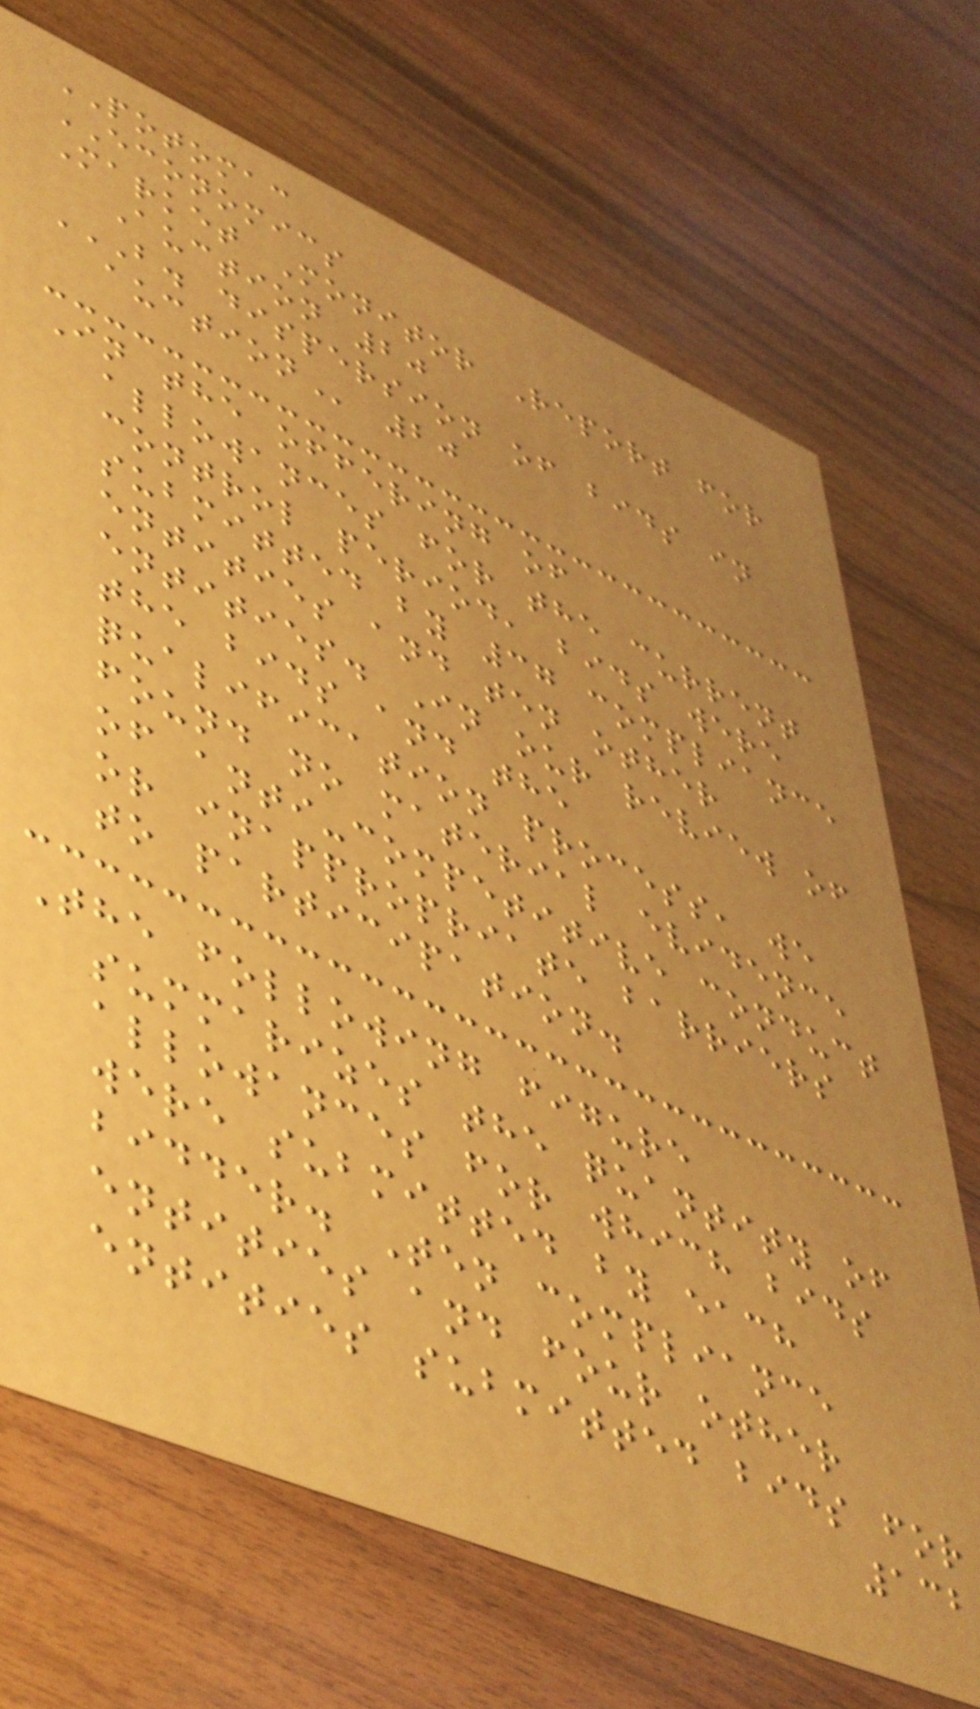POTOMAC
ECONOMICS
Market Monitor Report for
Auction 20
B. DISPERSION OF BIDS IN
AUCTION 20
In the offering of
allowances for the current
control period, bids were
submitted by 37 compliance
entities and ten other
entities. In our review of
the bids and the
qualification process, we
found no material evidence
of anti-competitive conduct
or inappropriate barriers
to participation.
The following figure
summarizes the quantity of
allowances for which bids
were submitted by each
bidder. Ten compliance
entities and four other
entities submitted bids for
132
